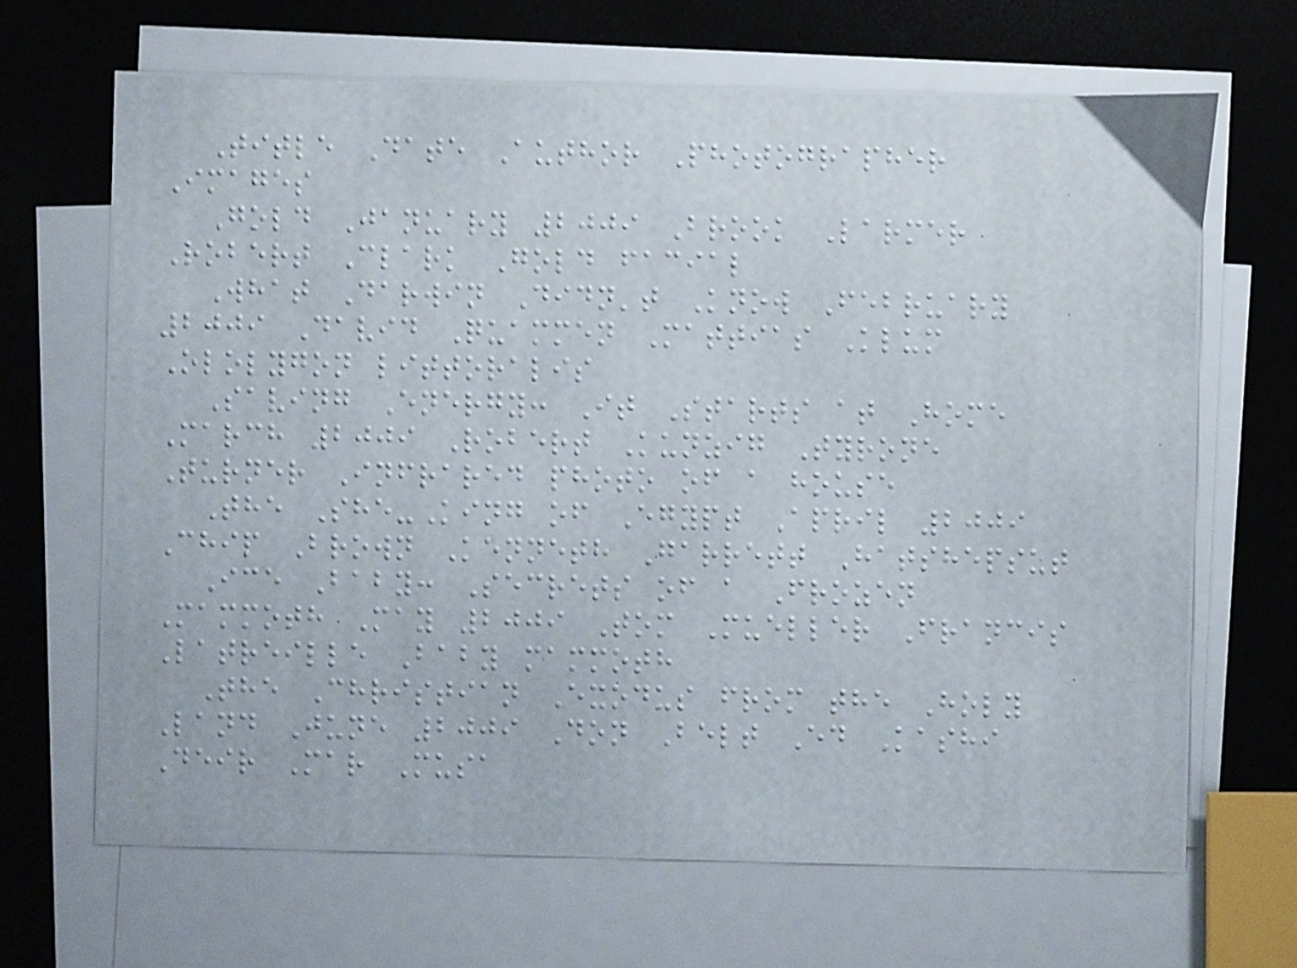Title Date Author Photographer
Images
Gold January 2009 Brook Larmer
Robert Clark Gold facial
What Darwin Didn't Know February
2009 David Quammen Mattias Klum
Ololygon littoralis
Saving Energy: It Starts at Home
March 2009 Robert Kunzig Tyrone
Turner Infrared photo of a house
The She-King of Egypt April 2009
Chip Brown Kenneth Garrett Hatshepsut
Ice Baby: Secrets of a Frozen
Mammoth May 2009 Tom Mueller Francis
Latreille Baby mammoth
The Christian Exodus from the Holy
Land June 2009 Don Belt Ed Kashi
Deir Mar Musa
